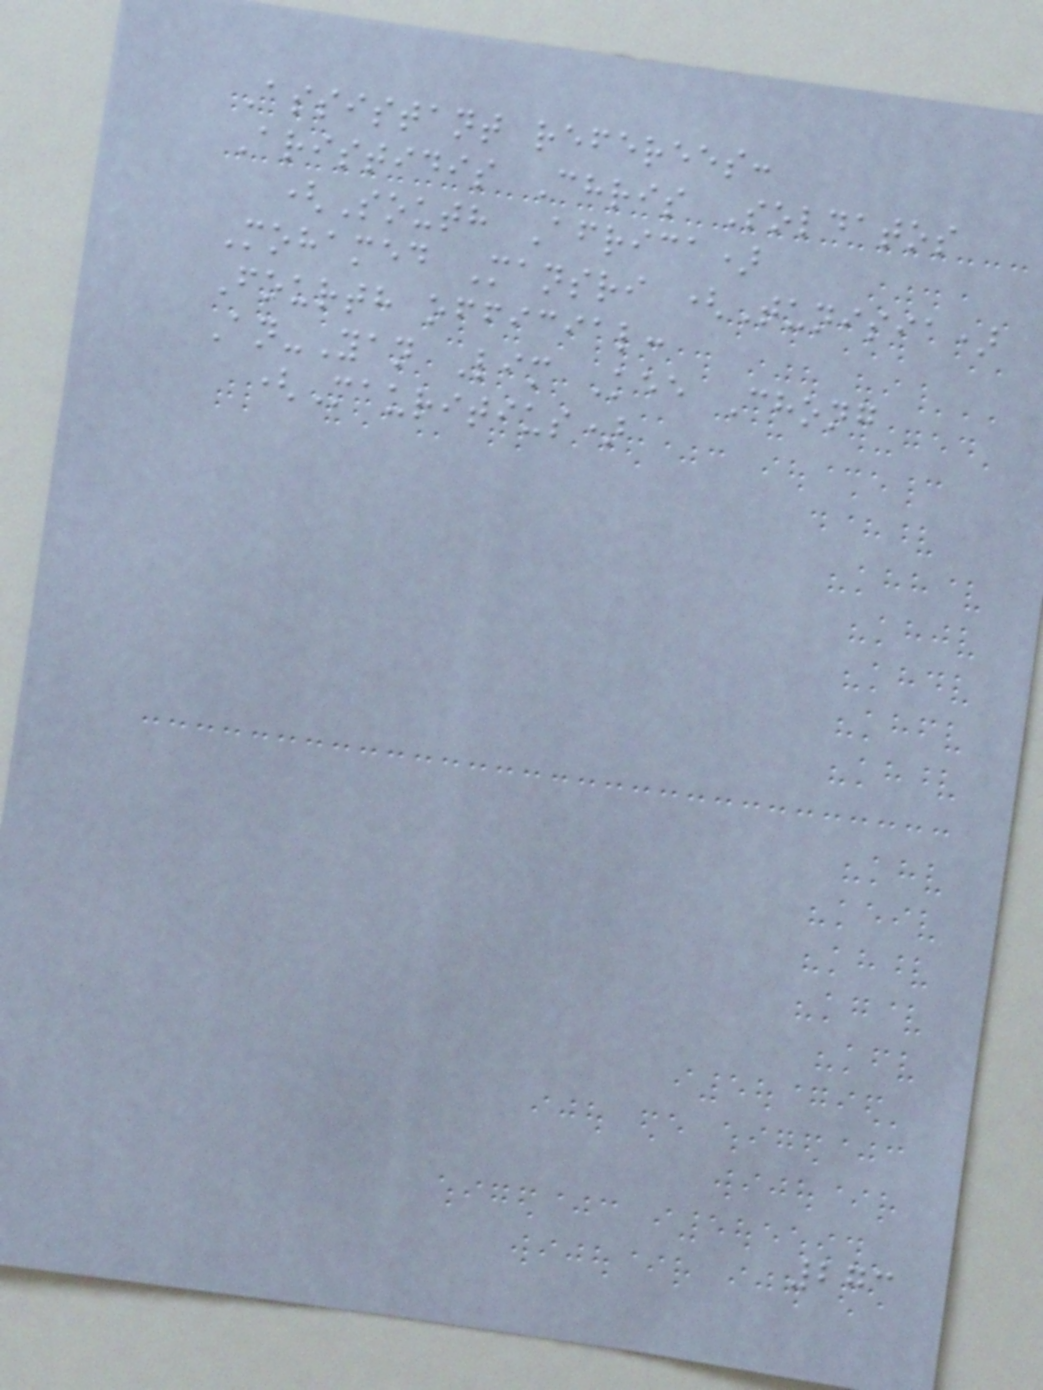Assistant referees:
Aristidis Chris Soldatos
(South Africa)
Mohamed Mansri (Tunisia)
Fourth official:
An-Yan Lim Kee Chong
(Mauritius)
273
